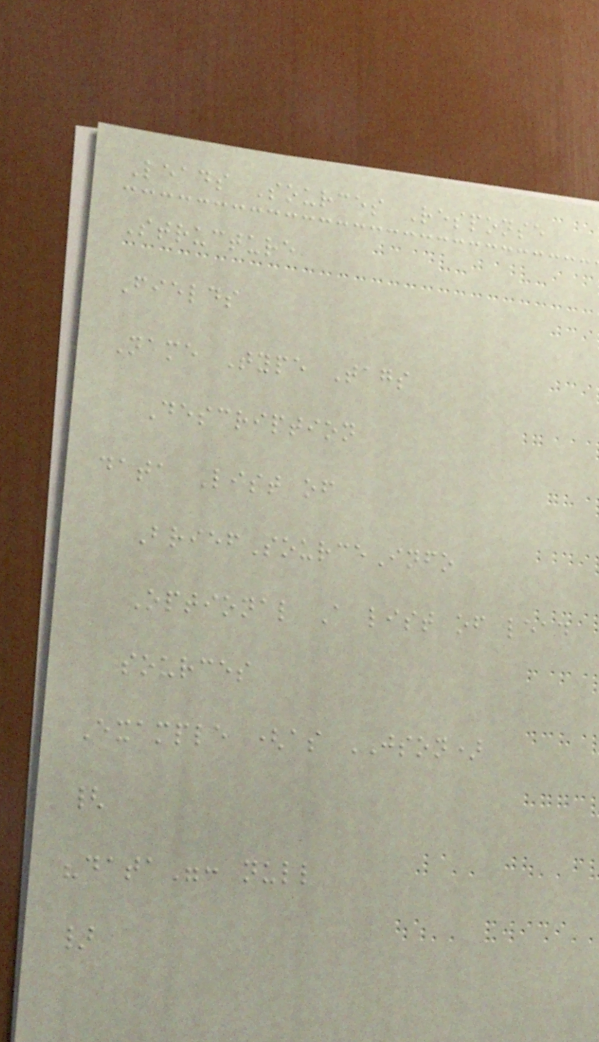Leads Sources Response
Structure
Fields
Name Type Tags
Description
data List of
BriefSourceInfo
Optional A list of lead
sources
Example (as JSON)
{
"data": null
}
